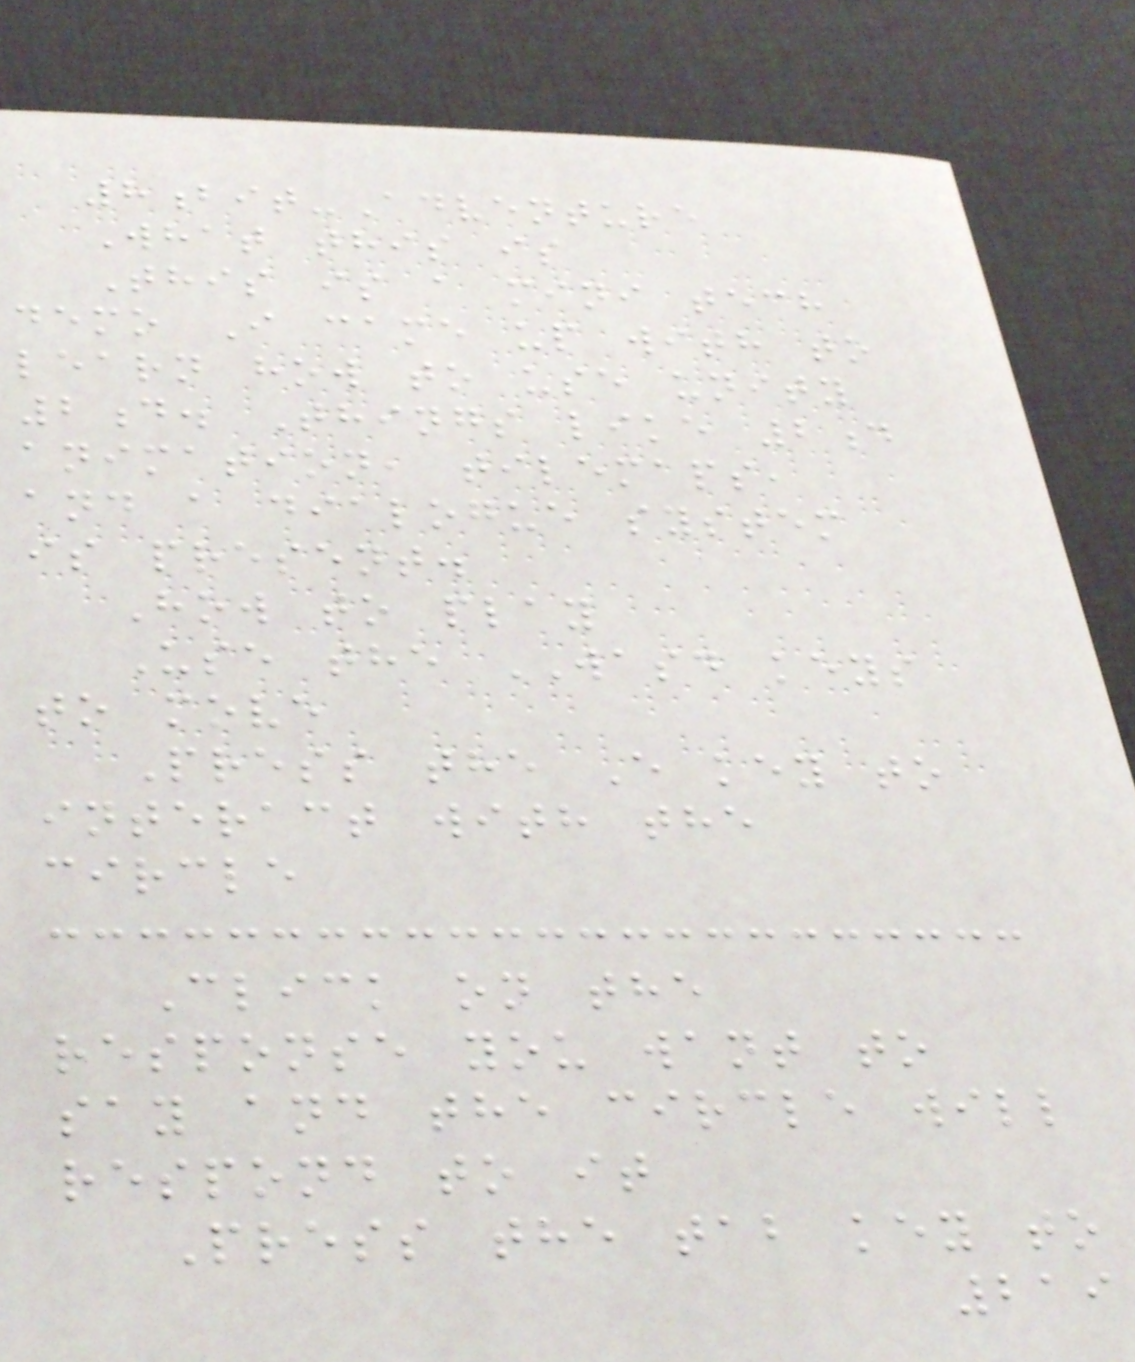8bit-Adventure
What this is
This is a mini tech
demo I came up with to
learn how to use unity
2d. Things like 2d
animation, tilemaps,
and a dialogue system
is present.
How to play
Use the WASD keys
to move
Press the E key to
interact with the
circle
Click on the
response you want to
say and the circle will
respond to it
Press the tab key to
219
